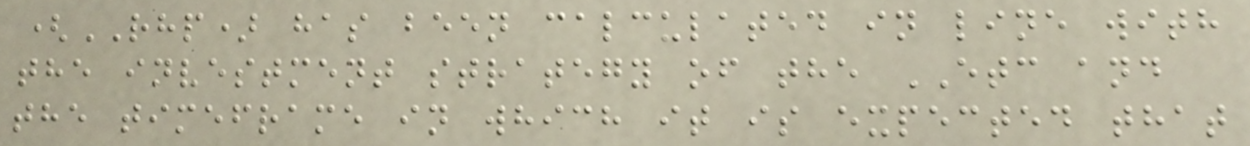(RHP) has been calculated in line with
the investment strategy of the ETC and
the timeframe in which it is expected that
